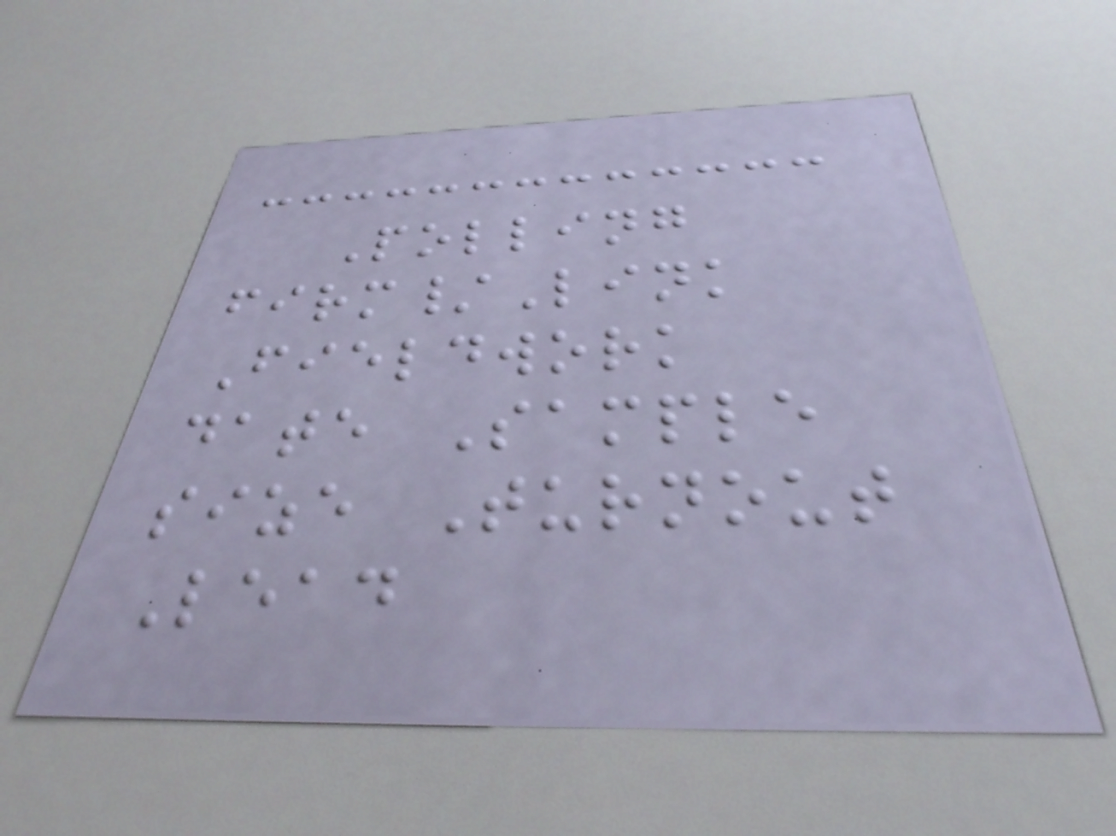Polling
firm/Link
Fieldwork
date Sample
size Turnout
Lead
